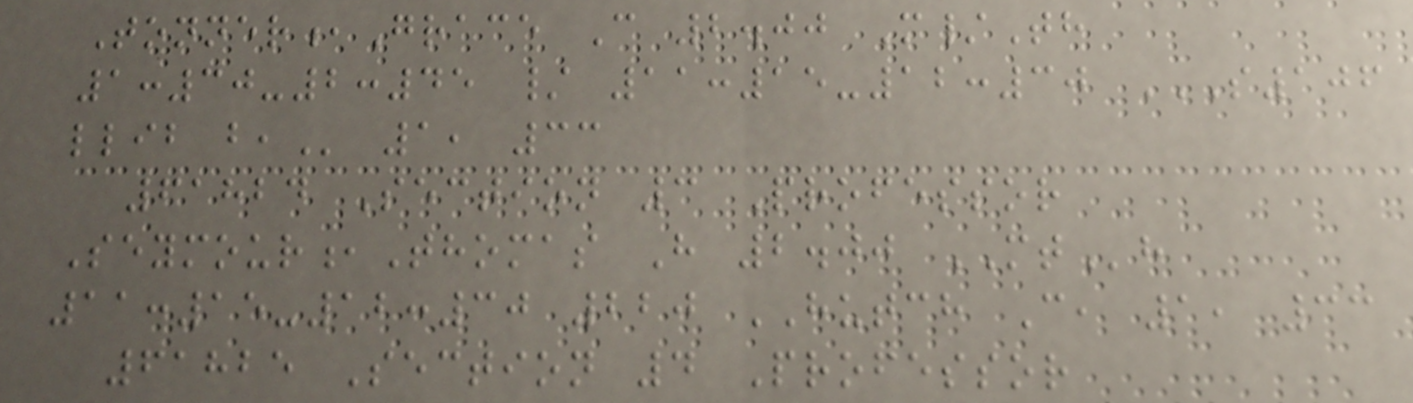Tonner,Grace C 2.00 M/Th
1:30-2:45 / 11:15-12:30 S106
LLIB B, 1, 33
61824 Section 3 Professor
Seymour,Thomas H 2.00 MTh
11:15-12:30 220 HUTCH C, 1, 33
61825 Section 4 Professor
